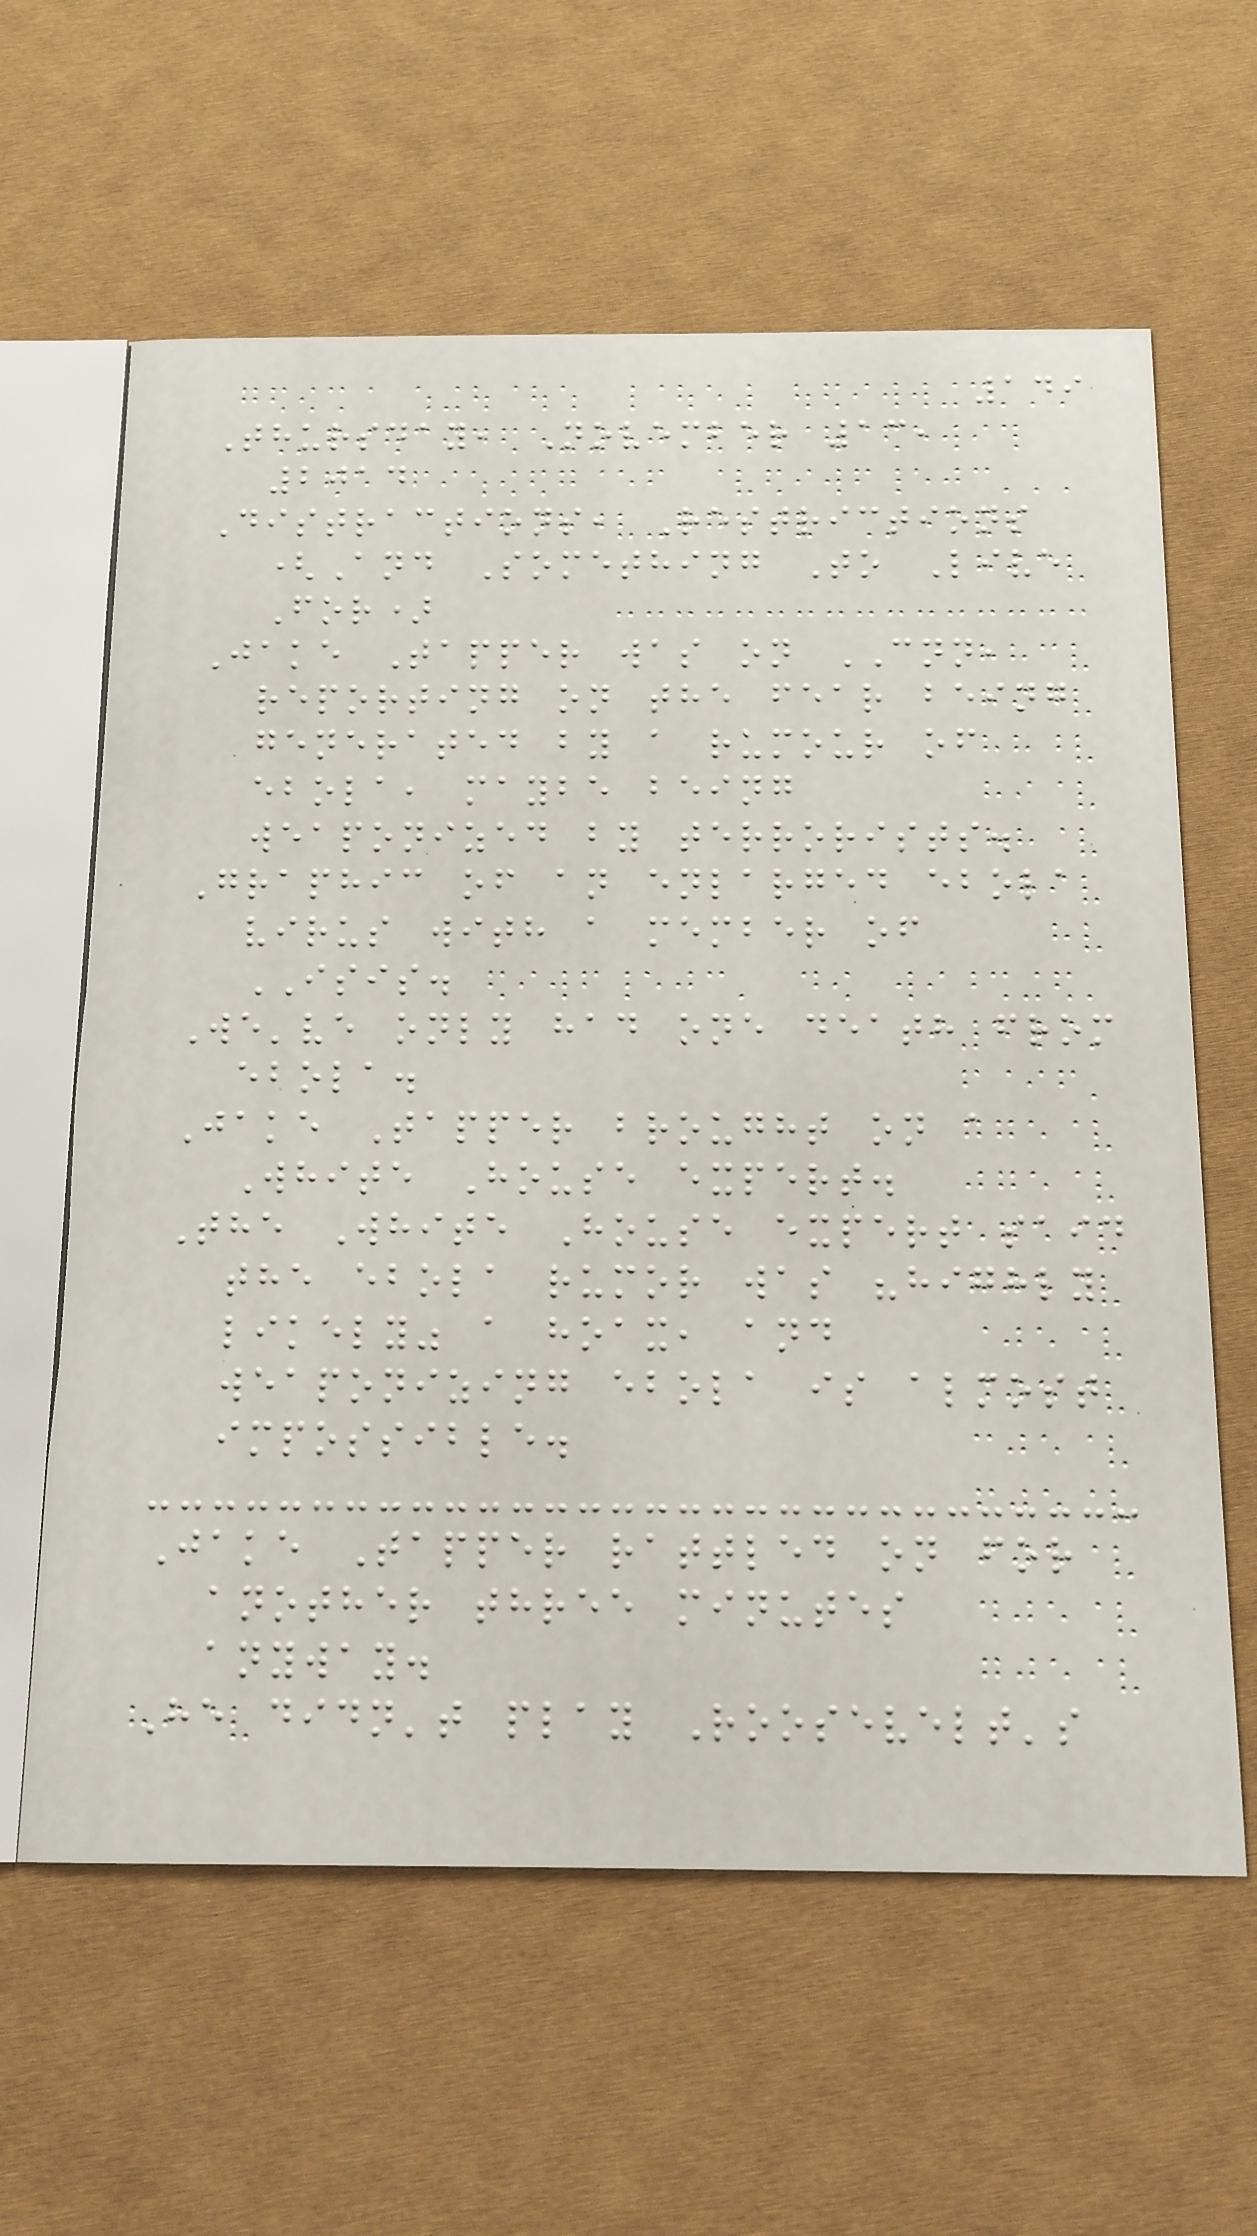149
Thursday, November 13,
2014
Distractions, Restrictions
(And Something To Live
For)
Jake Tapper was on CNN,
reporting on the fear being
generated by a rumour of
ebola, maybe being
weaponized by terrorists.
Graphic of an enlarged ebola
virus with a member of
ISIS.
We've only had one death from
ebola.
Jake Tapper brought on a
White House expert.
The White House expert said
the ebola rumor was "highly
likely" a hoax, and
weaponizing ebola is almost
impossible.
Jake Tapper rattled on for
another three minutes
anyway.
He didn't play Roosevelt's
